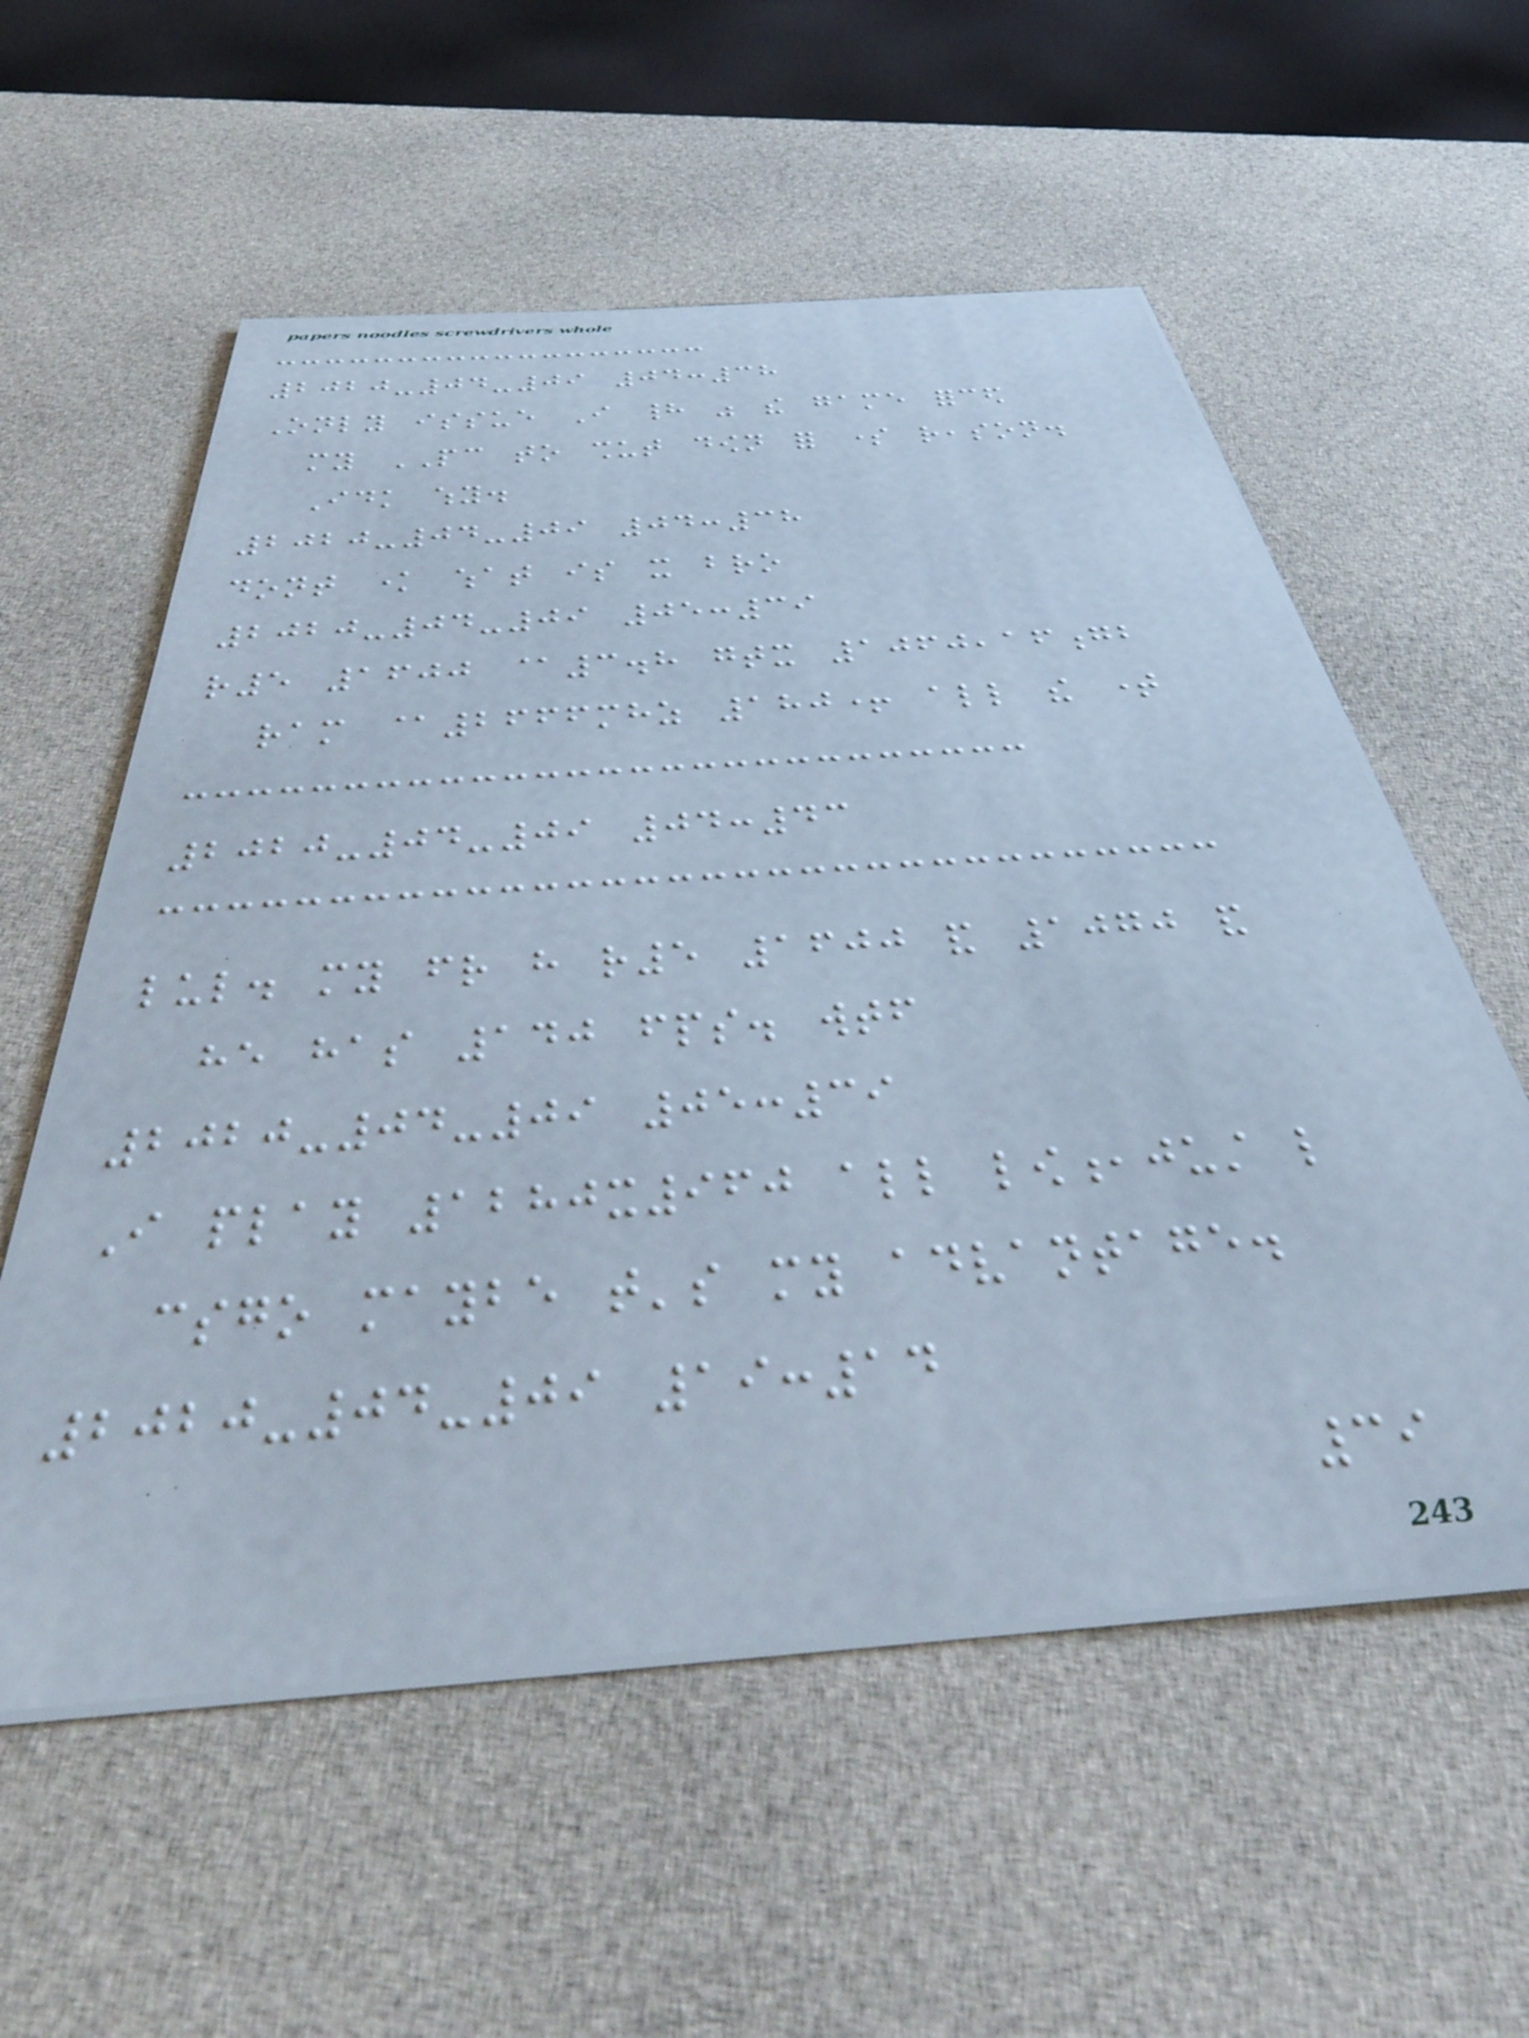2020-04-09 04:38
Only issue I had was the game forced
my PC to shut down for some reason.
Idk why.
2020-04-09 04:38
dont know what is it bro
2020-04-09 05:39
r5 1600 @3.8 gtx 1060,16gb
ram @2666mhz 180+ all the time
2020-04-09 04:43
lul. my friend have r5 1600 and 1070 and
he has 140 fps. wtf
2020-04-09 05:39
I play 1280x960 all low,just like
csgo maybe that's my advantage.
2020-04-09 19:14
39
